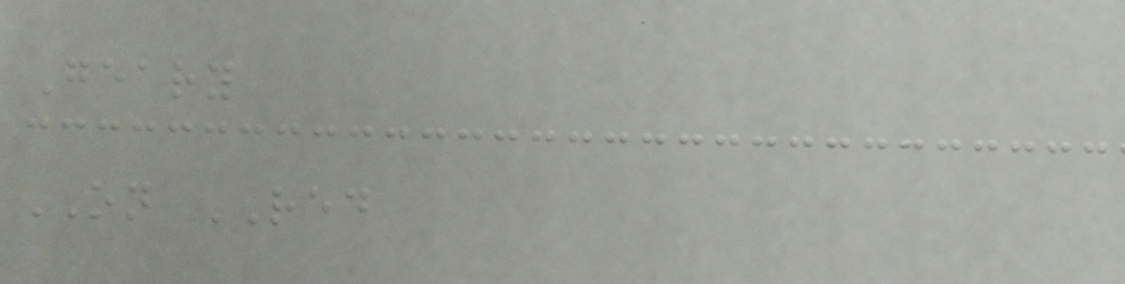Geary
ON RED
